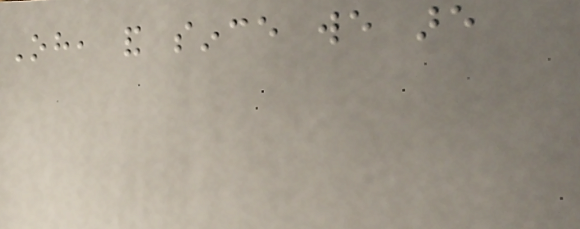Oh, and since we are
